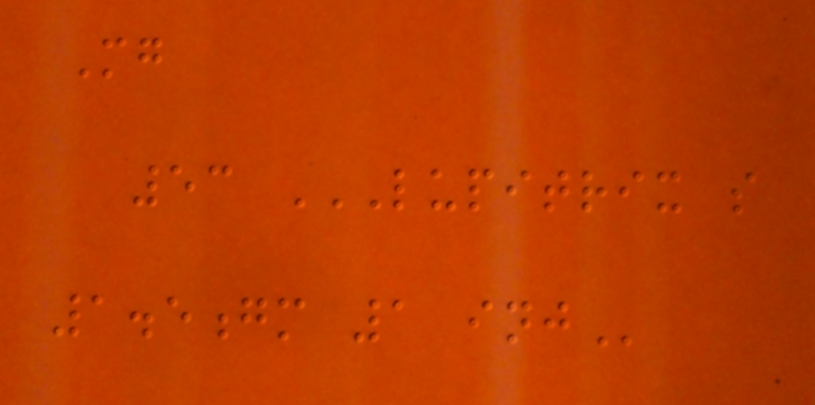Mg
53 LUPITRIX S
1.5GM 1 INJ
